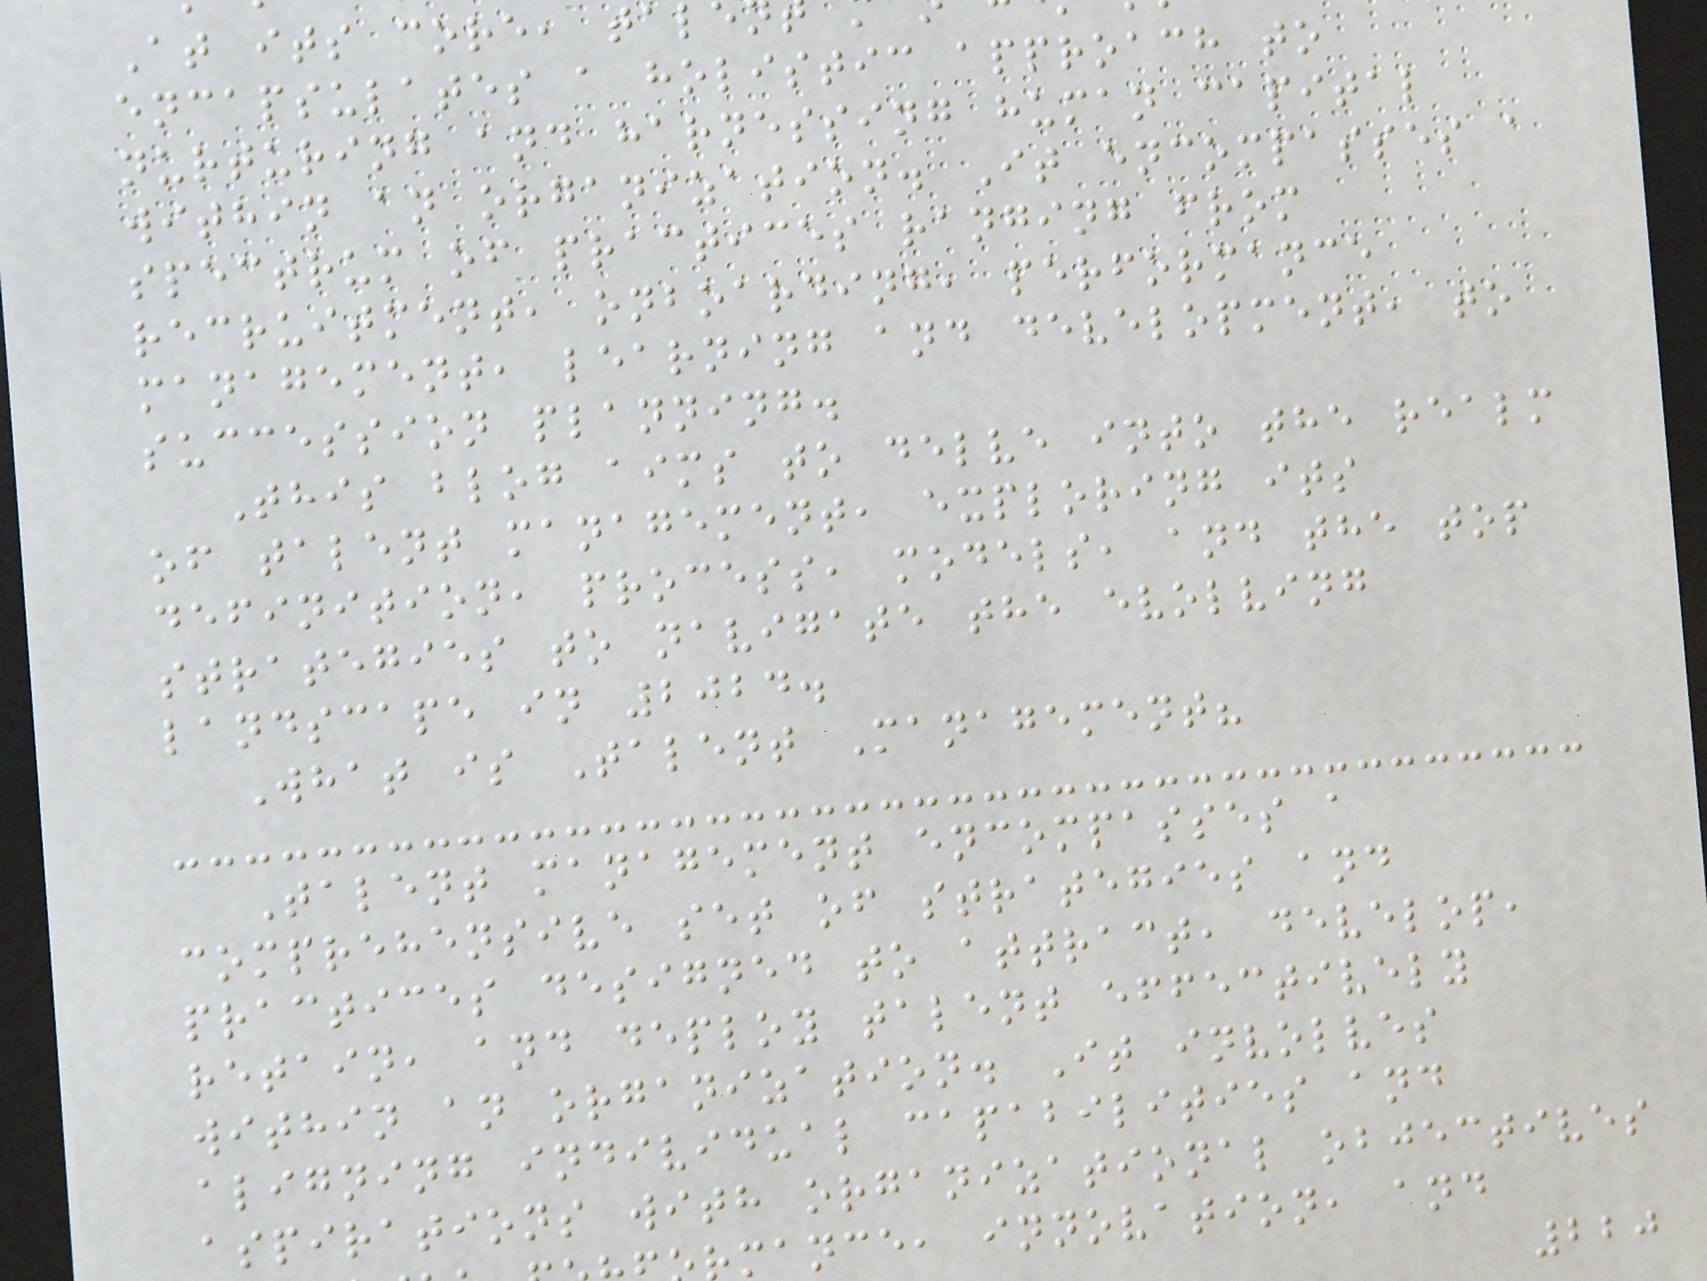At its core, tal
encapsulates a holistic approach to
nurturing and harnessing human capital
within an organization. It encompasses a
spectrum of practices ranging from
recruitment, onboarding, performance
management, learning and development, to
succession planning.
This blog aims to delve into the realm
of talent management, exploring its
definition, process, models, and the top
strategies to navigate the evolving
landscape in 2024.
What is Talent Management?
Talent management encompasses a
comprehensive set of strategies and
practices designed to attract, develop,
retain, and deploy talent effectively
within an organization. It involves
aligning individual capabilities and
aspirations with organizational objectives
mance, innovation, and
220
